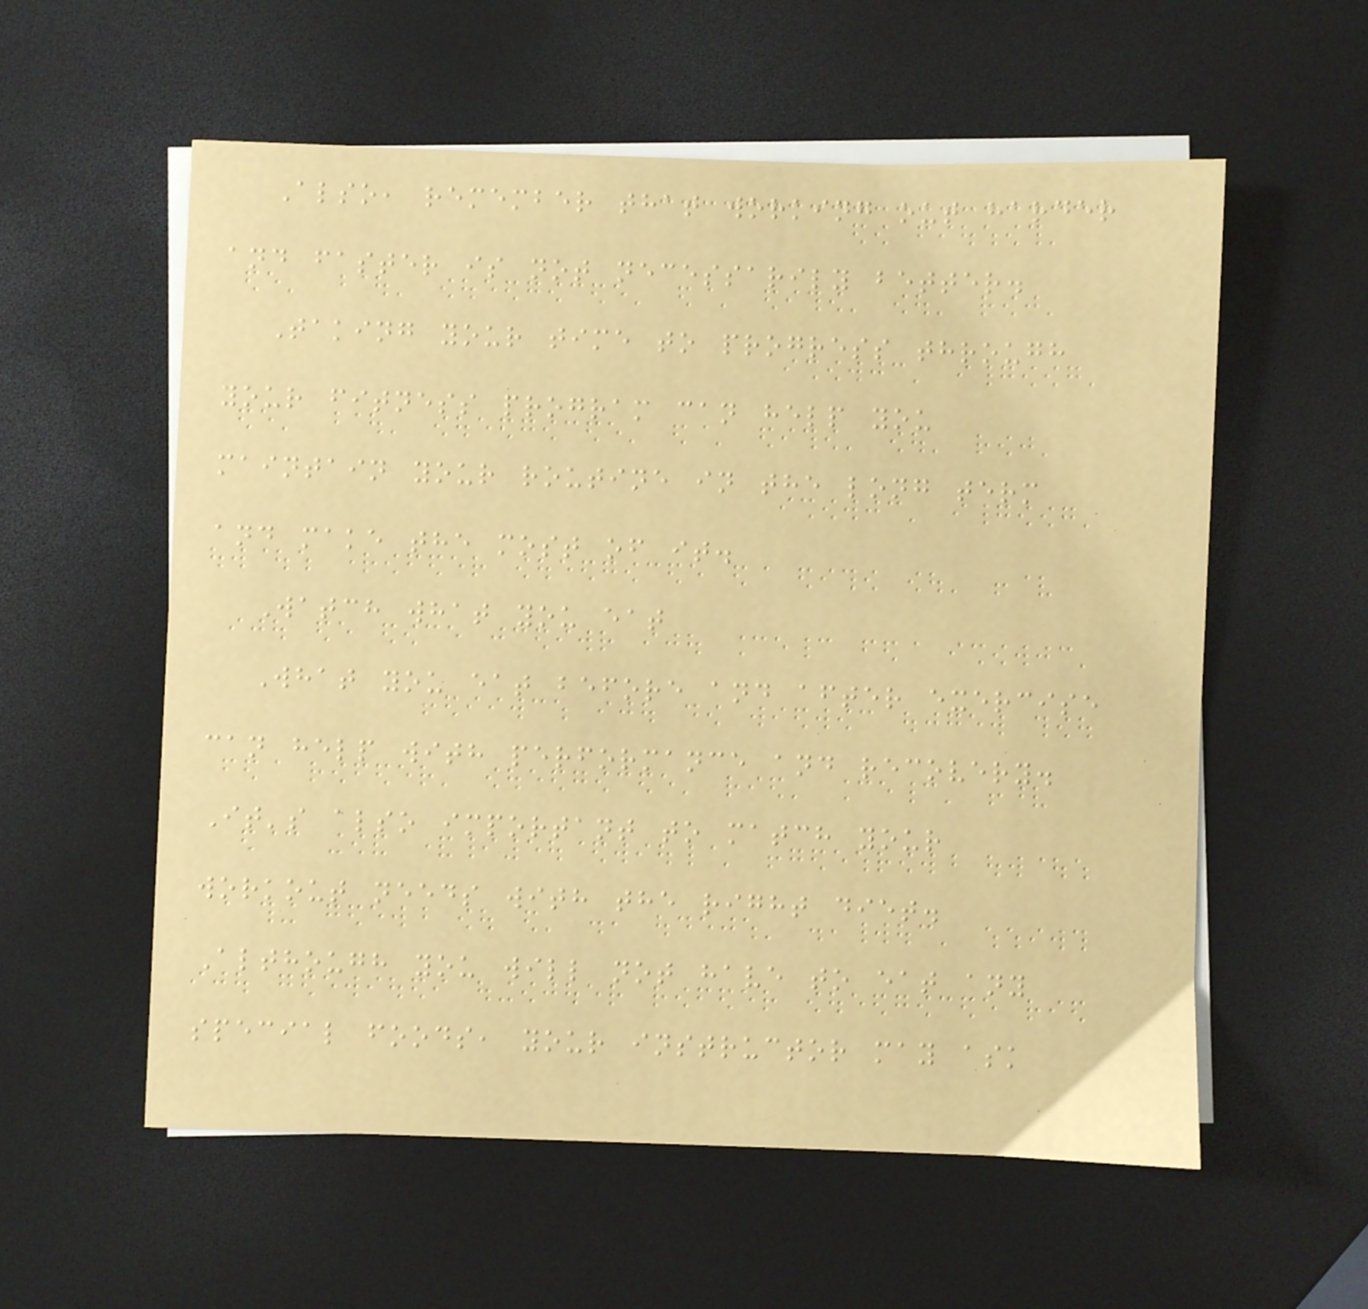Also, remember that working out harder
and faster is not necessarily better.
Taking your time to progress through
your fitness program can help you
maintain your routine in the long term
and make the most of it.
Watch what you eat
What you eat before and after exercise
can help with performance and recovery.
It's also important to match your
workout needs with the right diet.
Although you will not have to eat any
special foods, your instructor may ask
